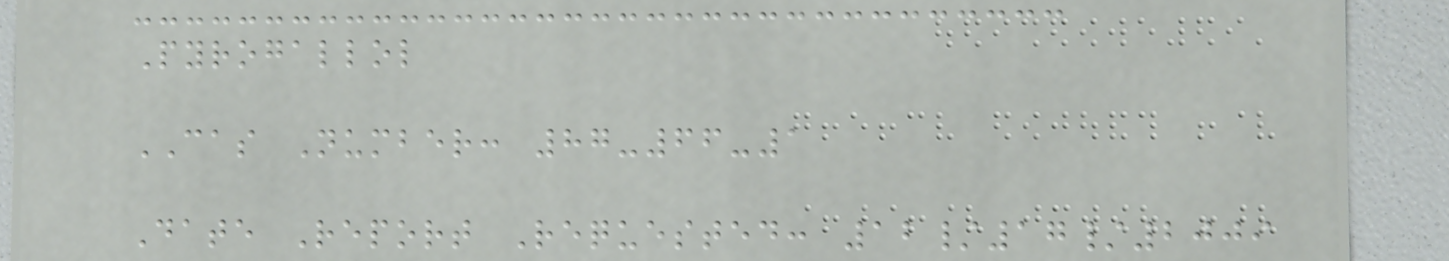Pyrogallol
CAS Number: 87-66-1
Date Report Requested: 12/17/2009
